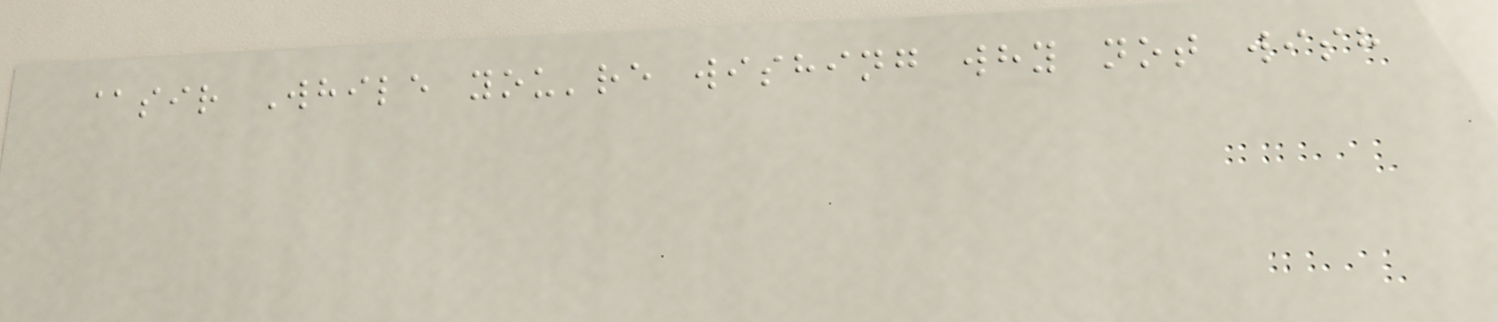@sir While you're wishing why not wish
